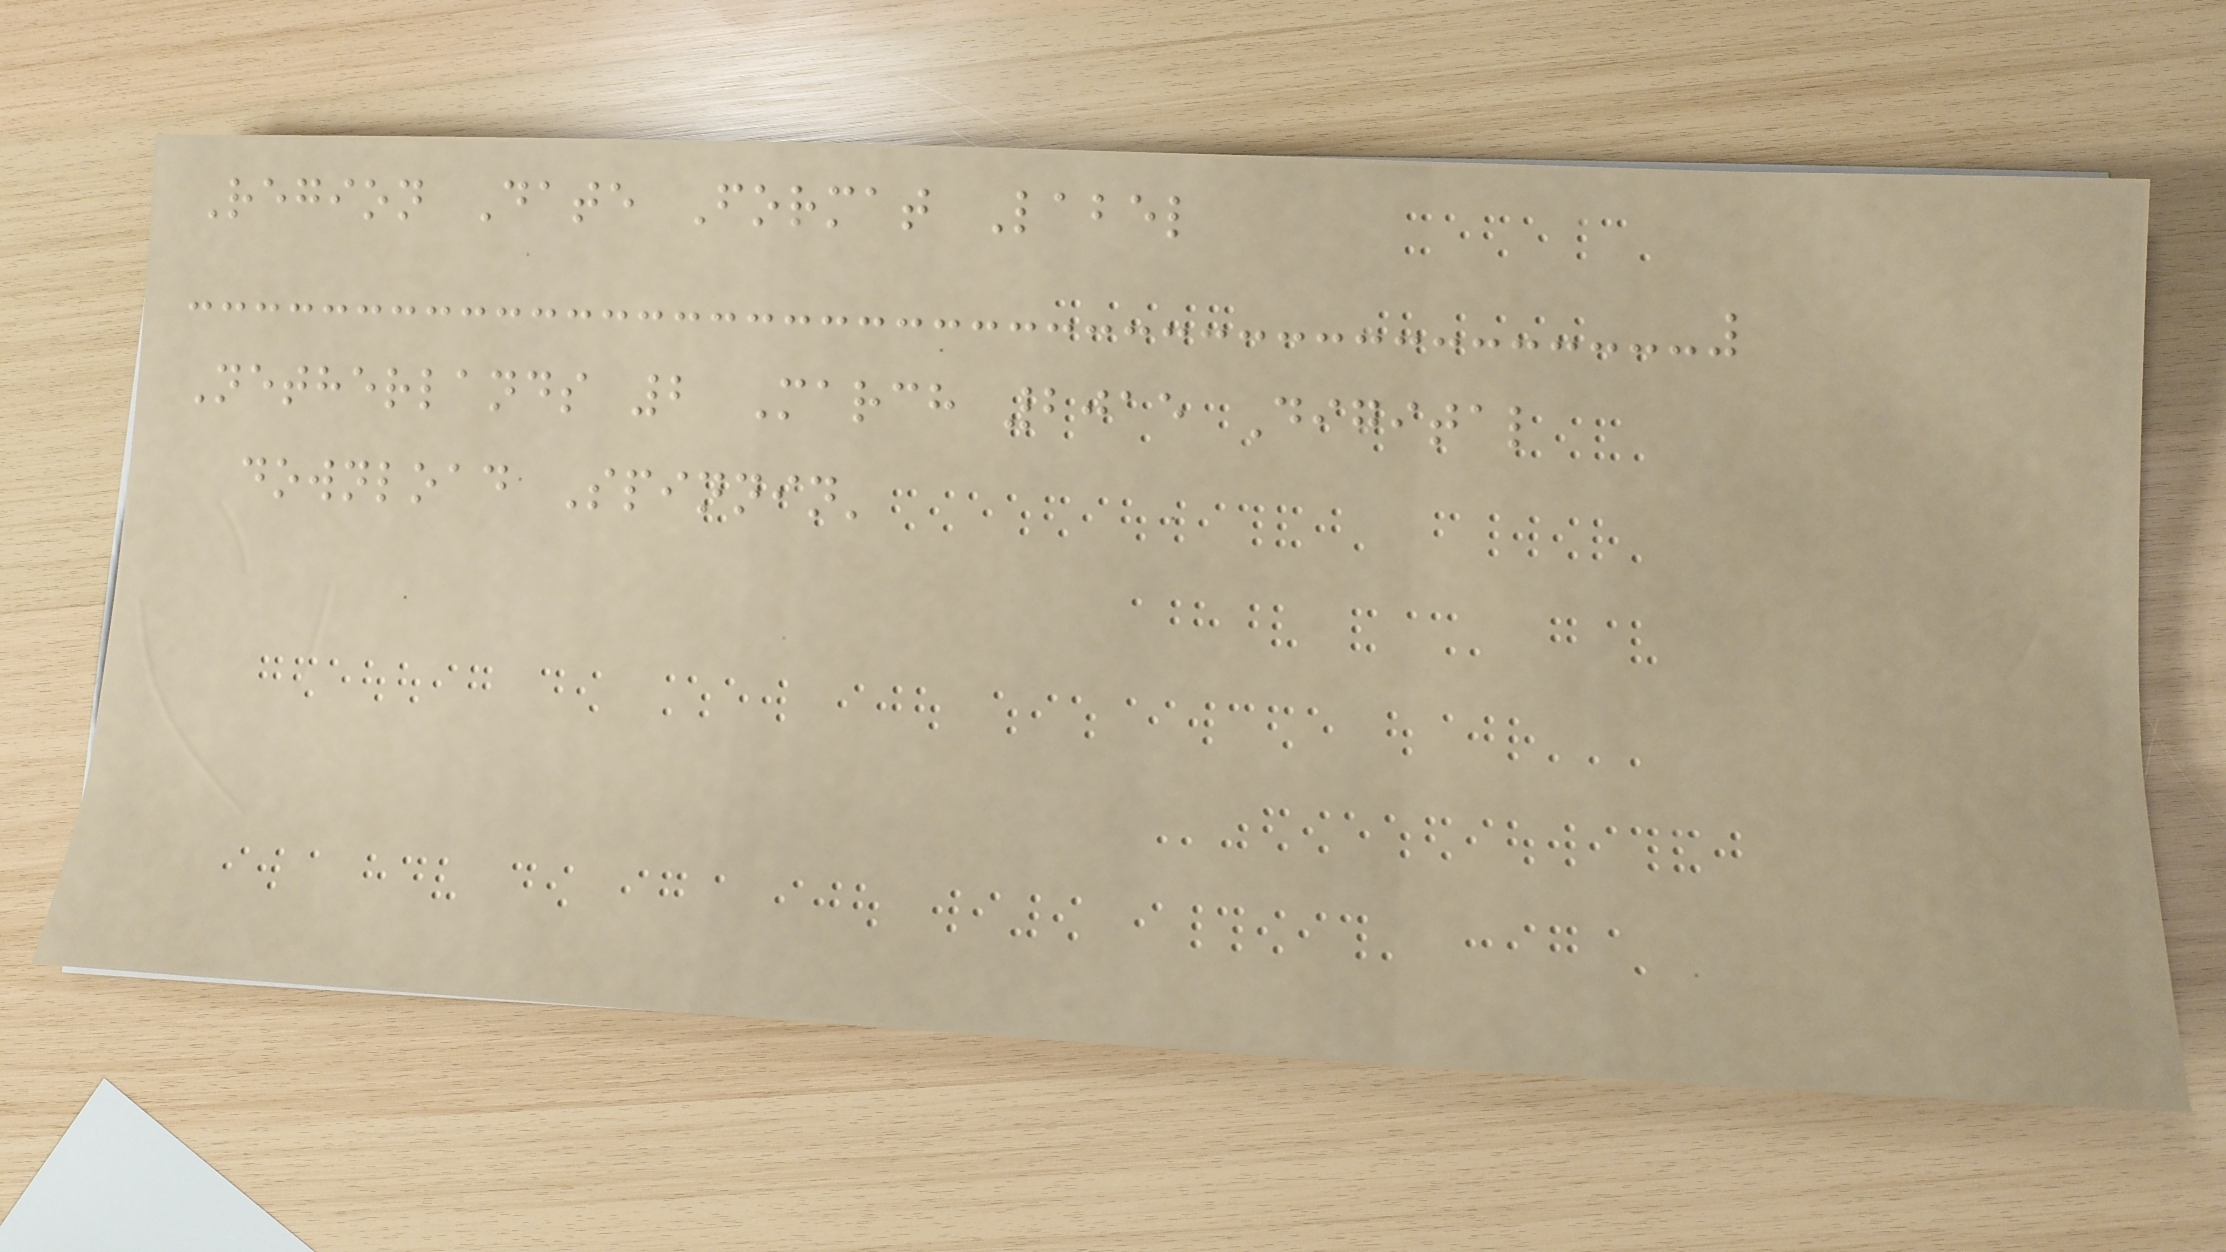Region Date Format Label
Netherlands 2 March 2015 Digital
download Spinnin'
